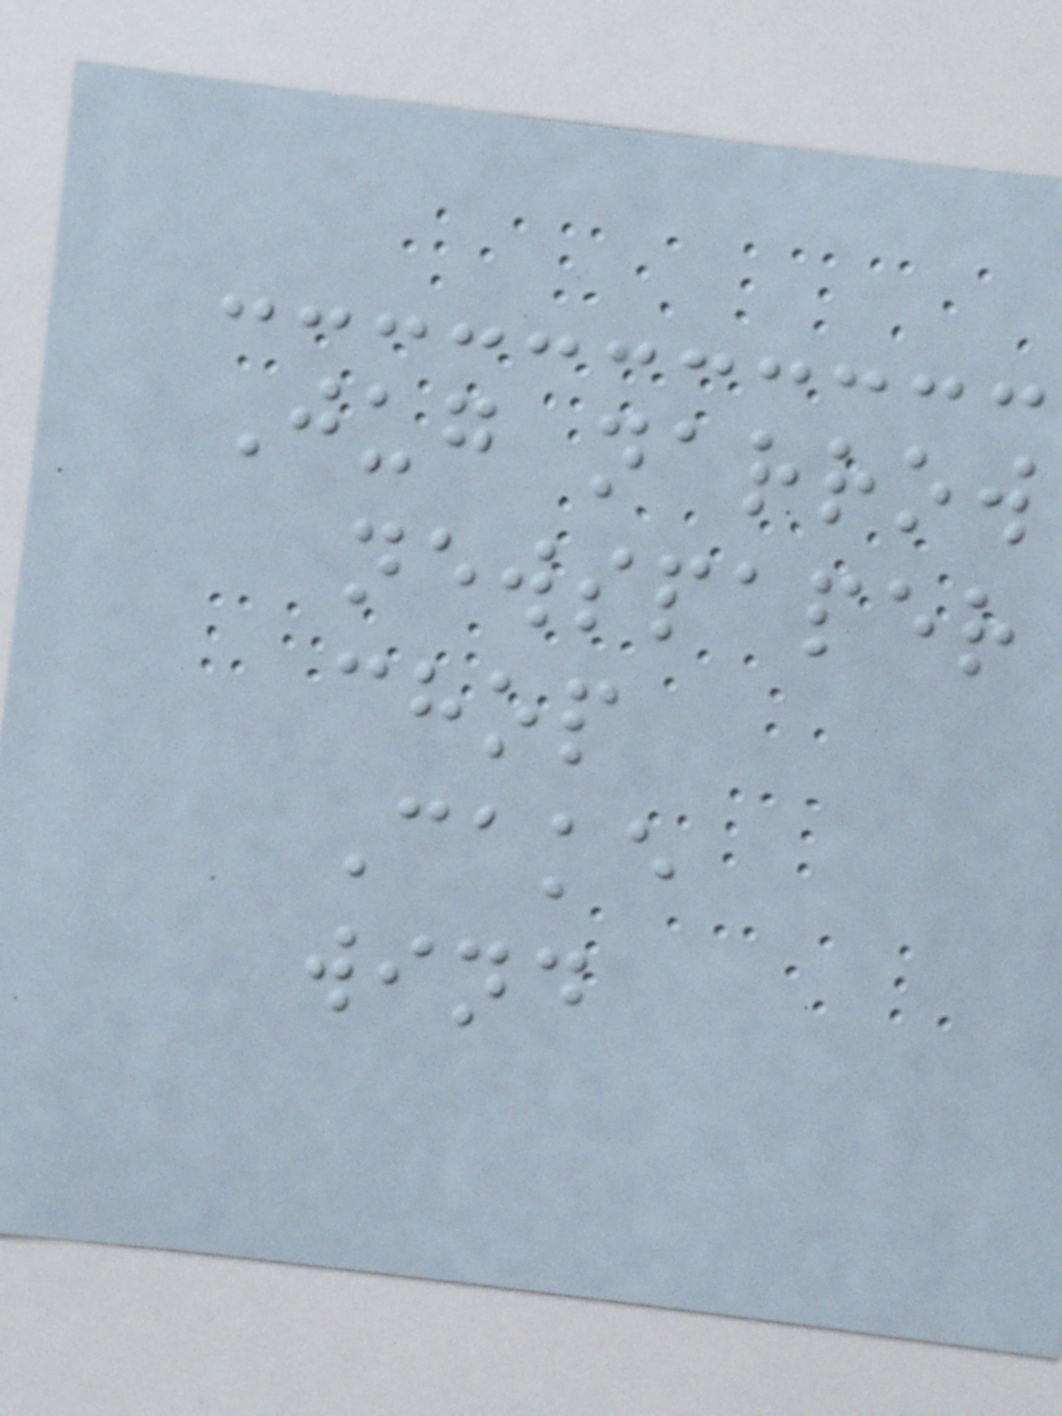Jug narrow
newspaper
chop
Cake
wind
